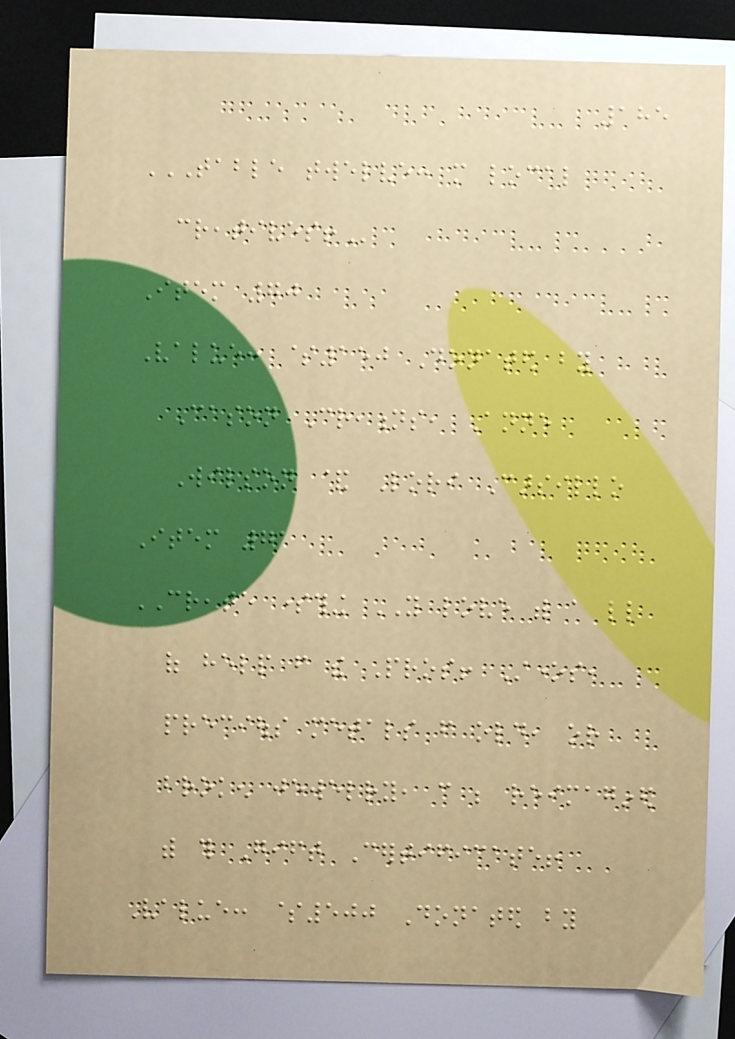185
TABLE TWELVE: MORE LOCAL
CREATIVES!
Item 70
Value: $150 Donated by
Cason Creations, Anne
Wilson & Lori Carsillo
Item 71
CREATE something YOU love with a little
of help from the Pros! Stones,
precious metals from old, or
broken jewelry, can be reimagined
with this Gift Certificate!
Value: $500 Donated by
